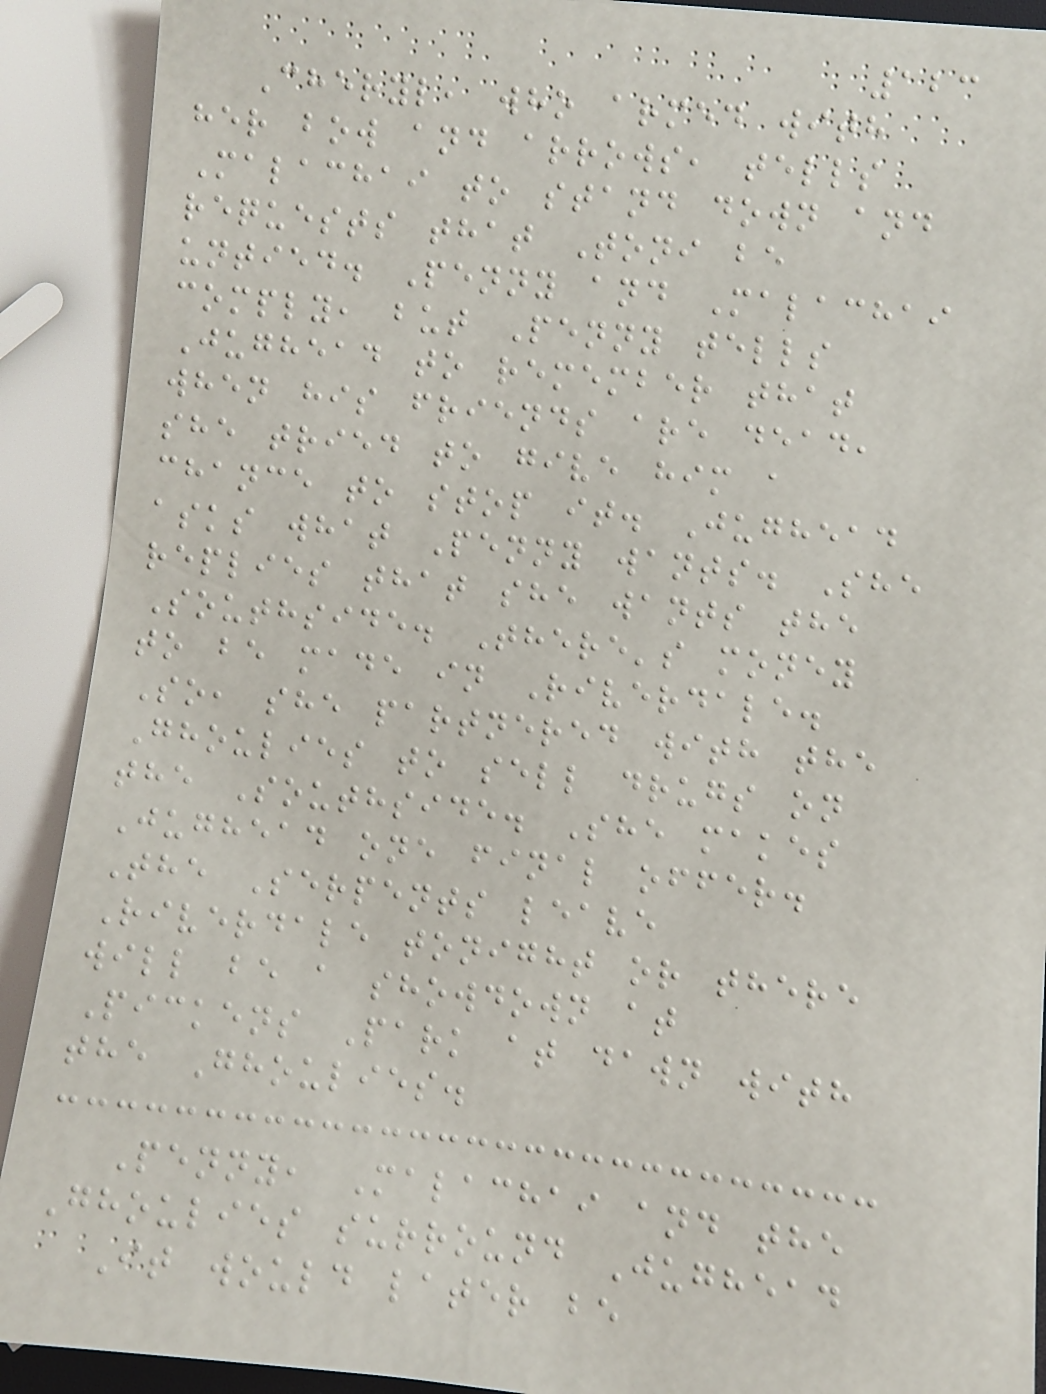123
Cheryl, who armed with
her bow and arrows, tells
Malachai to stand down and
requests that Toni be
untied. Penny and Malachai
comply, but Penny tells
Jughead to remember that
when his friends are dead,
she tried to give him a
chance to stop it. Jughead
asks what Penny wants. She
replies that she wants the
Southside. There's money
to be made in Riverdale.
So, she partnered with the
Ghoulies to sell drugs on
the Southside. She makes
Jughead one final offer.
The Serpents leave
Riverdale tonight or there
will be a showdown at
Pickens Park at dawn with
the Ghoulies.
Penny, Malachai and the
Ghoulies surround Jughead
It would later be
